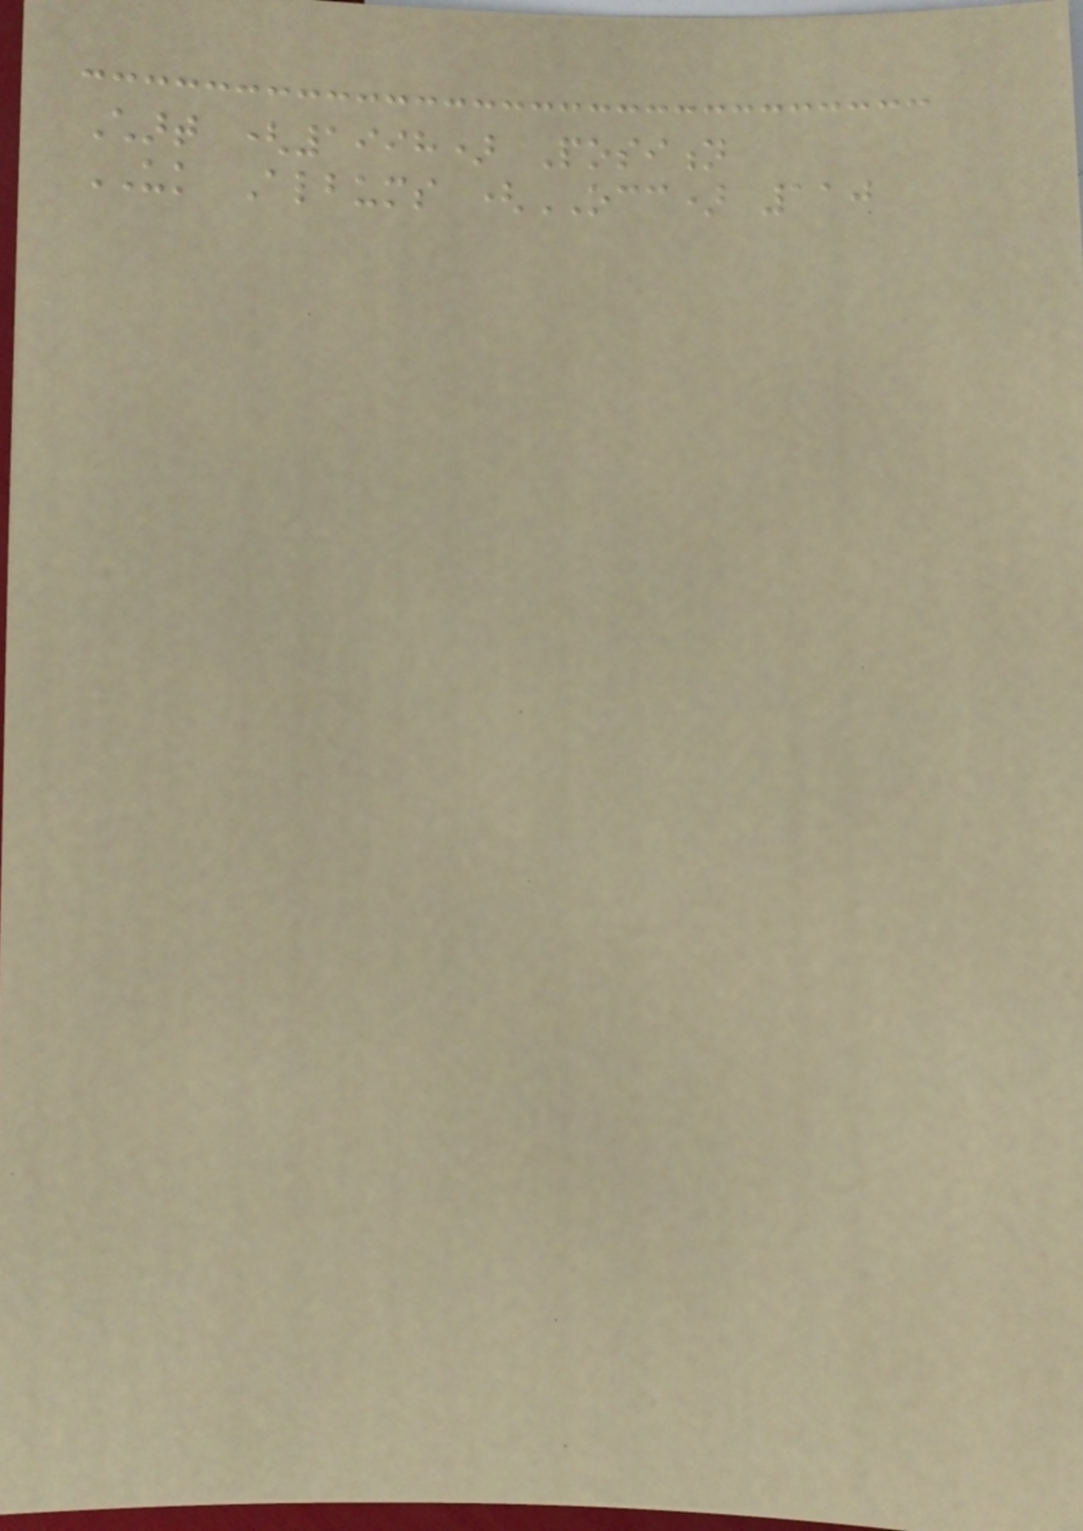Chart (1998) Position
UK Albums (OCC) 110
